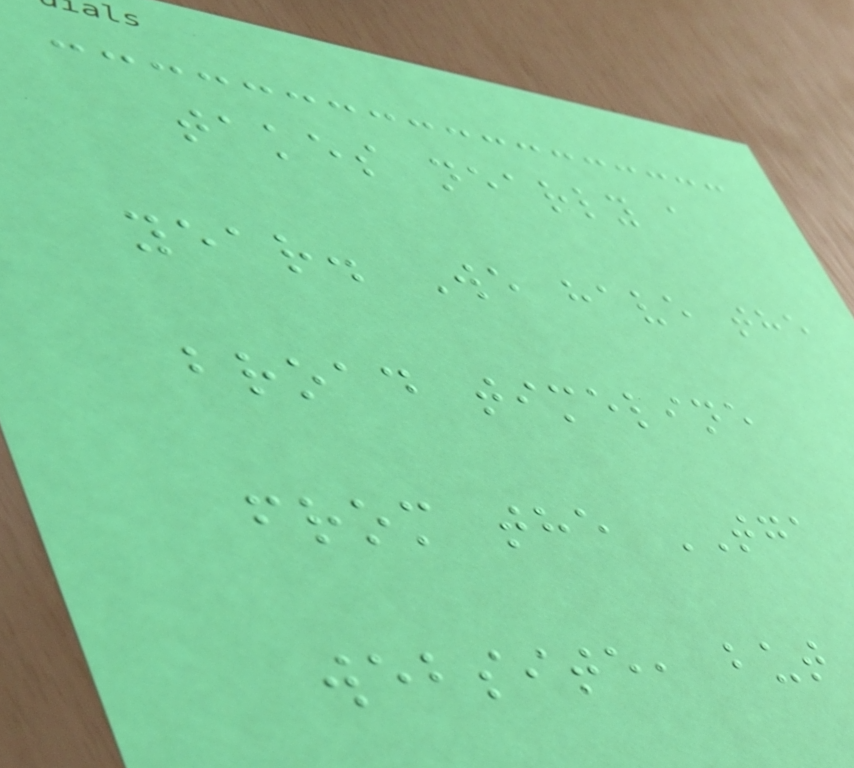takes nearly a
year. We have the
broad timeline
from the TGA
website, but
